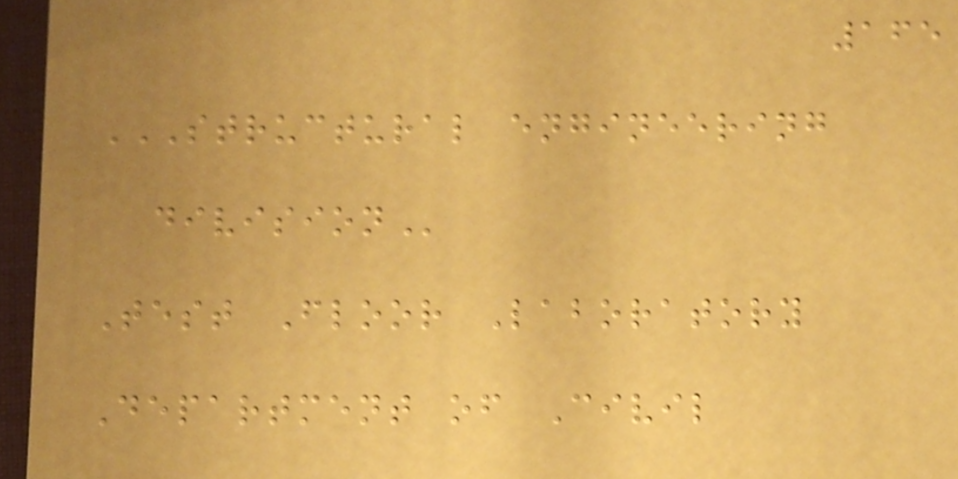165
STRUCTURAL ENGINEERING
DIVISION
Test Floor Laboratory
Department of Civil
